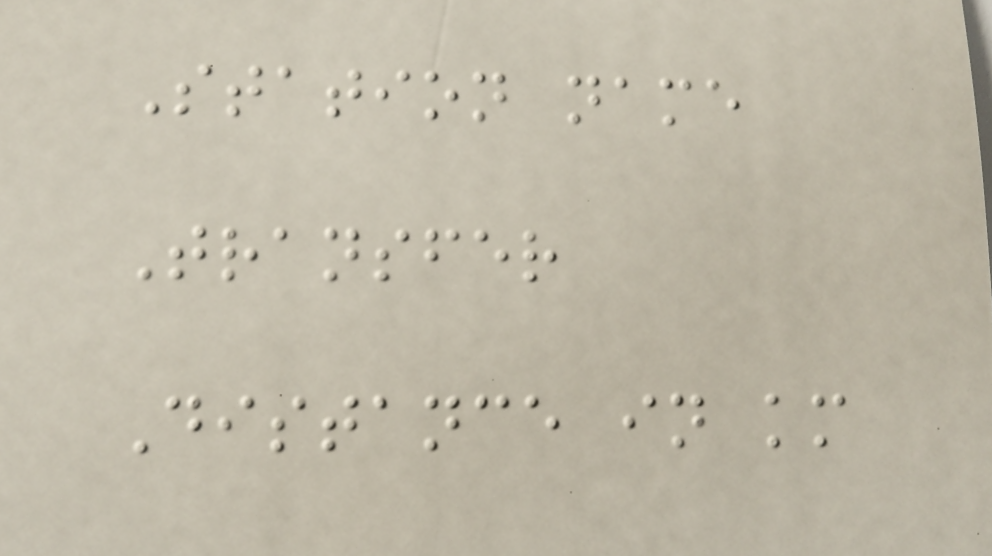Station name
Transfer
Distance in km
